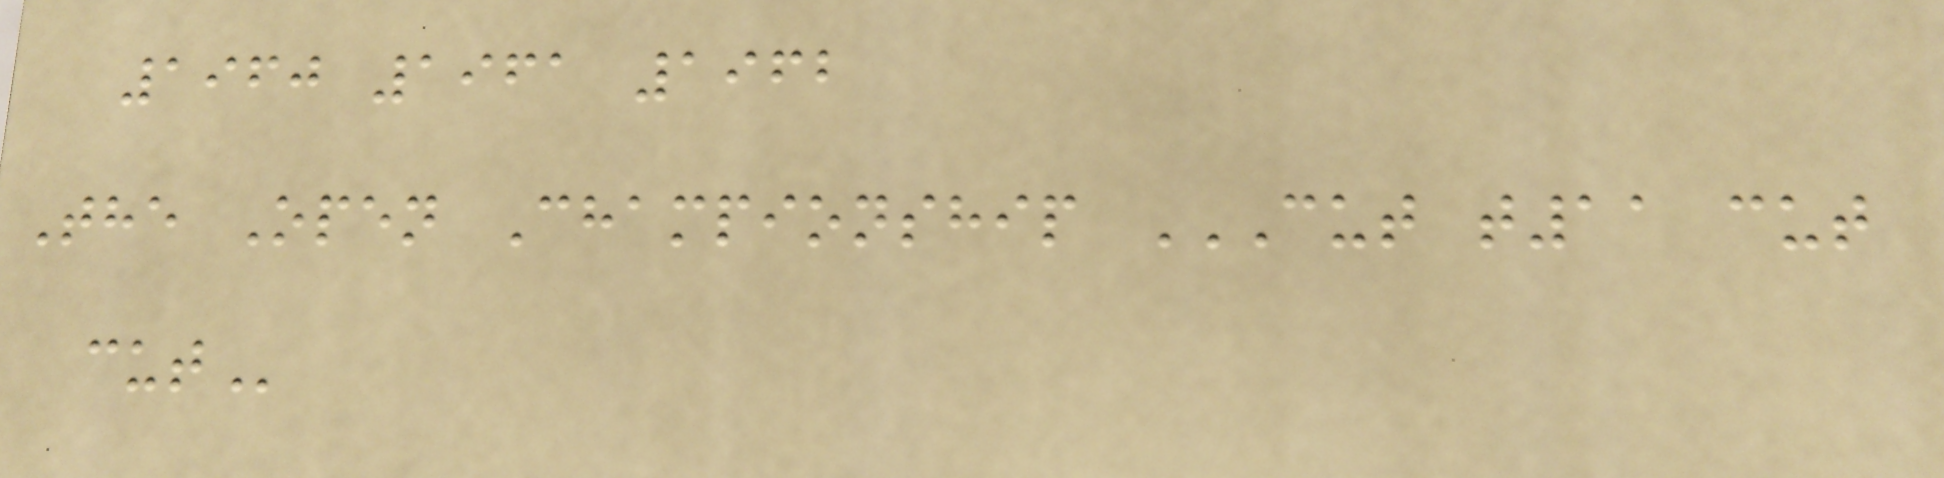1960 1961 1962
The Open Championship CUT T11 CUT
CUT
